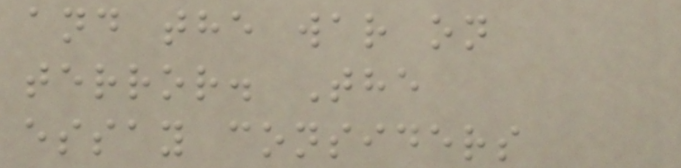and the war on
terror. The
essay considers
